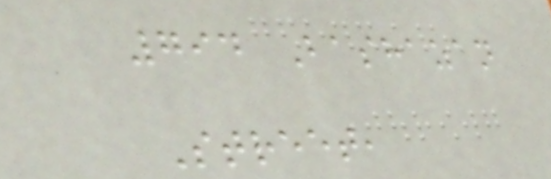794 Bashazan
Street,
